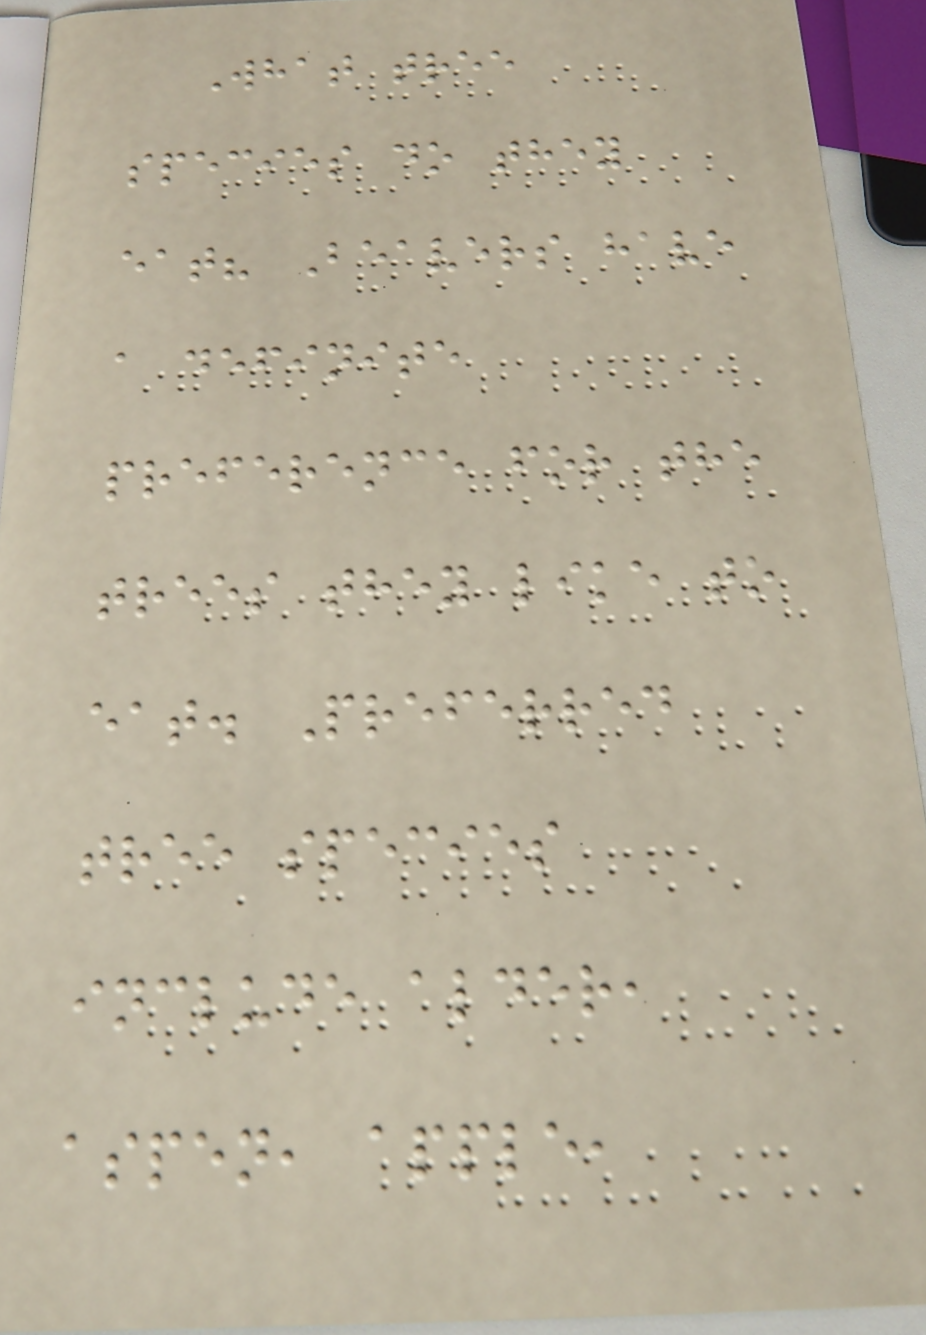What tree
species do they
eat? Beavers have
a definite
preference for the
trees they like to
eat. Preferred
tree species
include alder,
aspen, apple,
